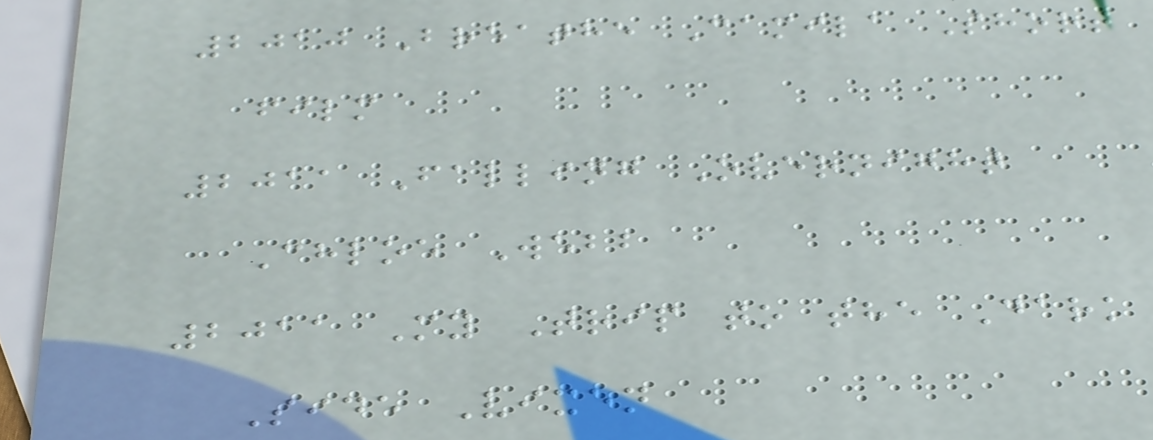2010 Breathe Camila Short
film
2011 Falling Overnight
Chloe Webb
2011 My Trip to the Dark
Side Vixen
